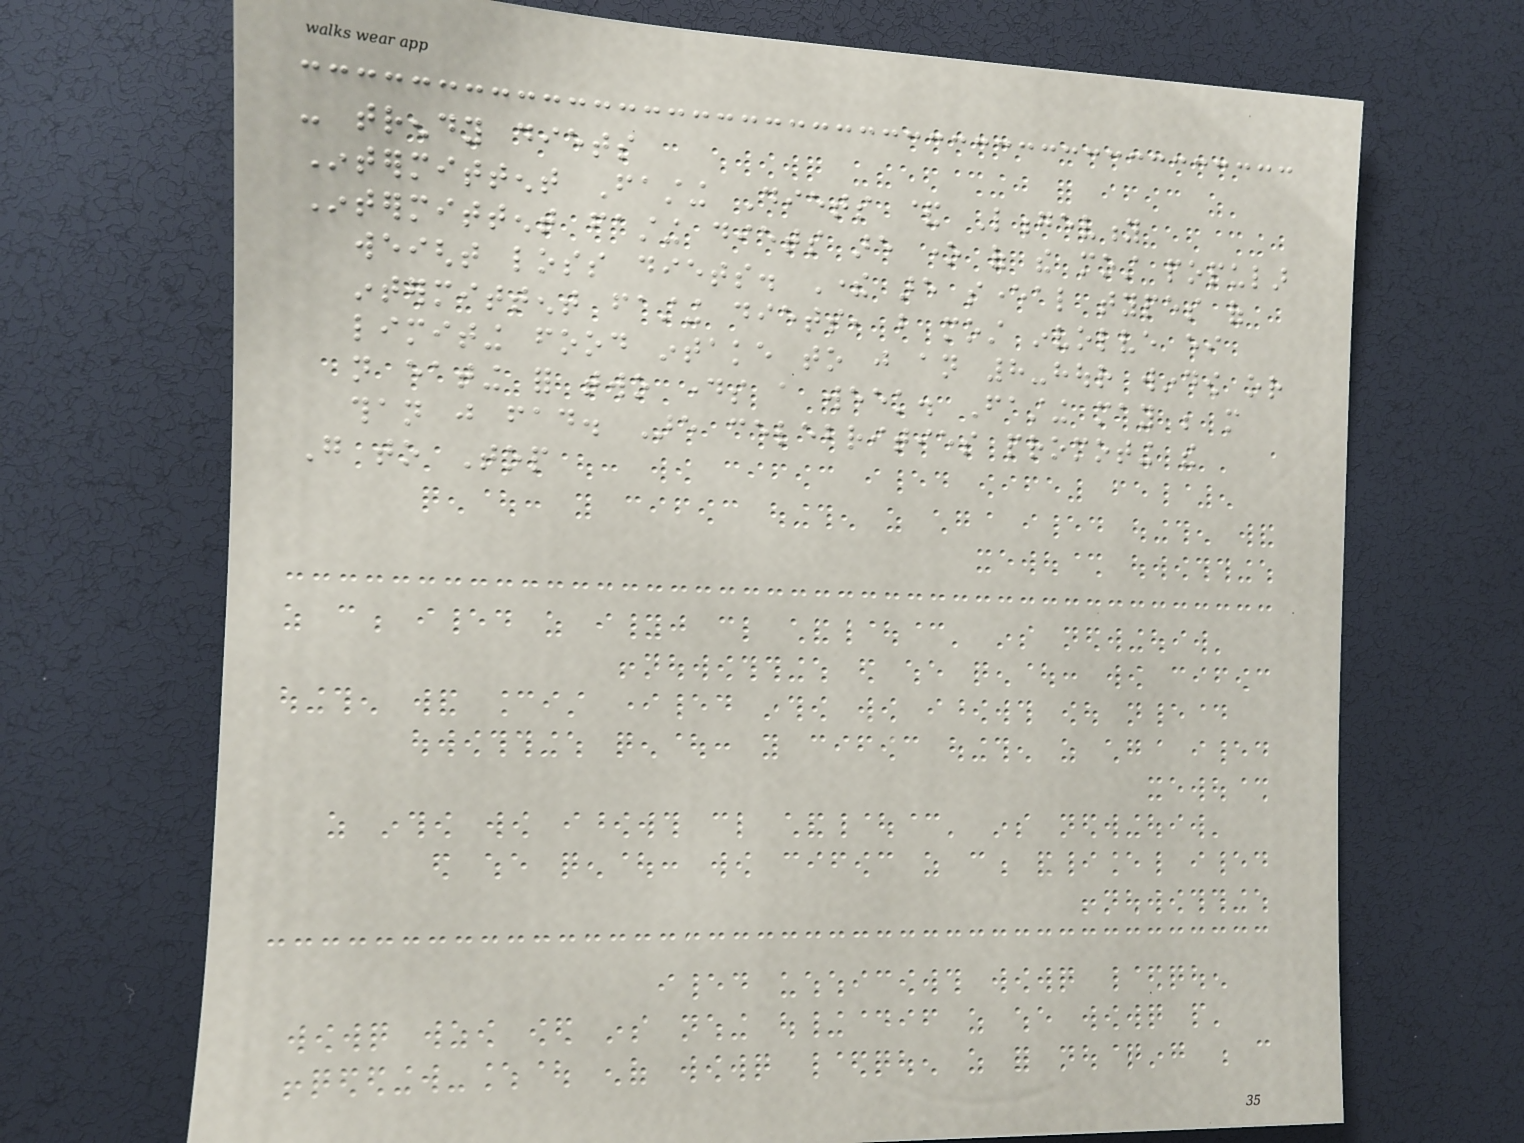- trendy diets
Intermittent Fasting Diets & Longevity
Intermittent fasting diets are one of the most popular
weight loss diets. There are several types of
intermittent fasting diets, but most involve either
limiting food intake to just an 8-hour window or
not eating for two days a week. Fasting may be more
than just fad. Are celebrities promoting the
Go to Top
